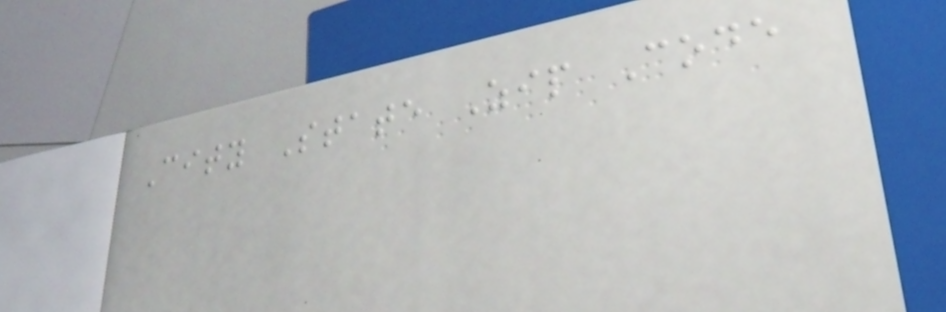City State Zip Code
